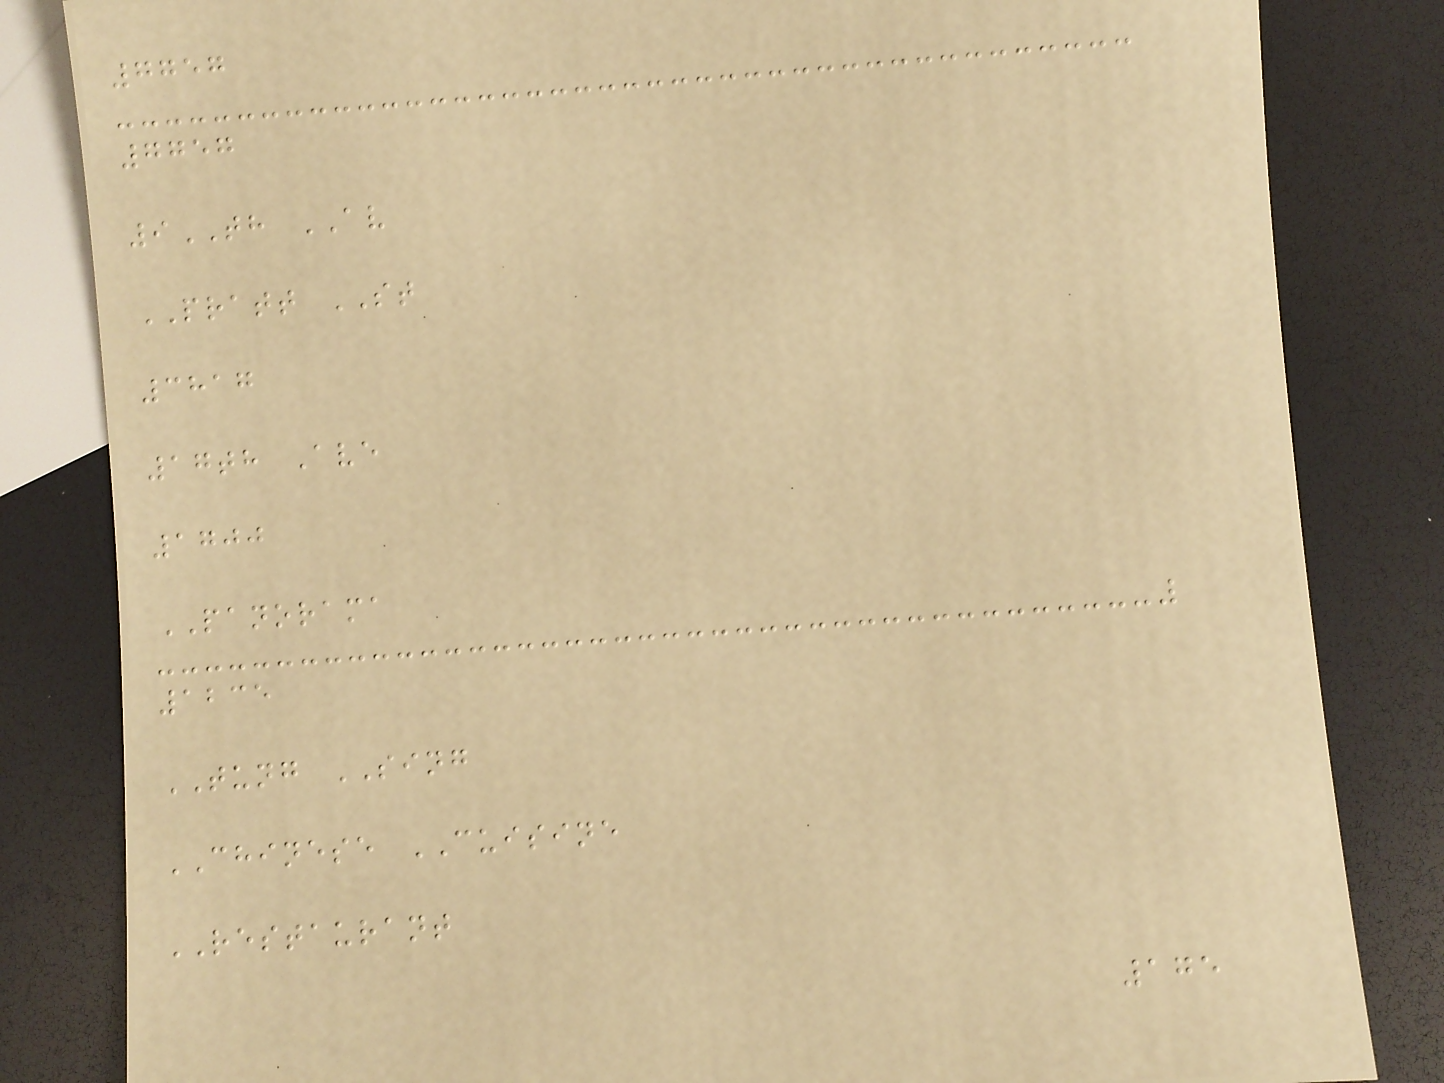7757
7757
9TH AV
PRATT ST
3817
17th Ave
1700
PANORAMA
1235
TUNG SING
CHINESE CUISINE
RESTAURANT
175
